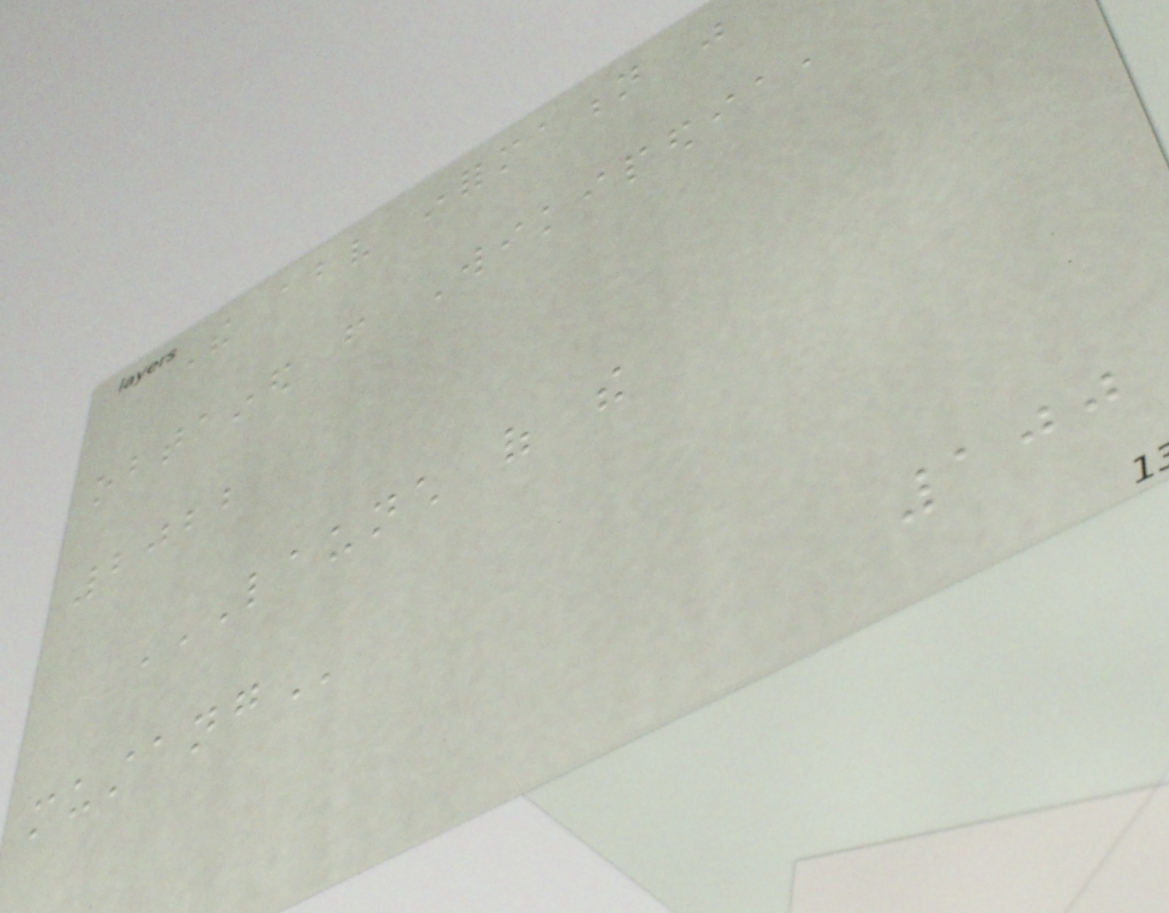The above information was
obtained from Wikipedia,
2022
LAUNCH OF THE
MUSTANG
100
